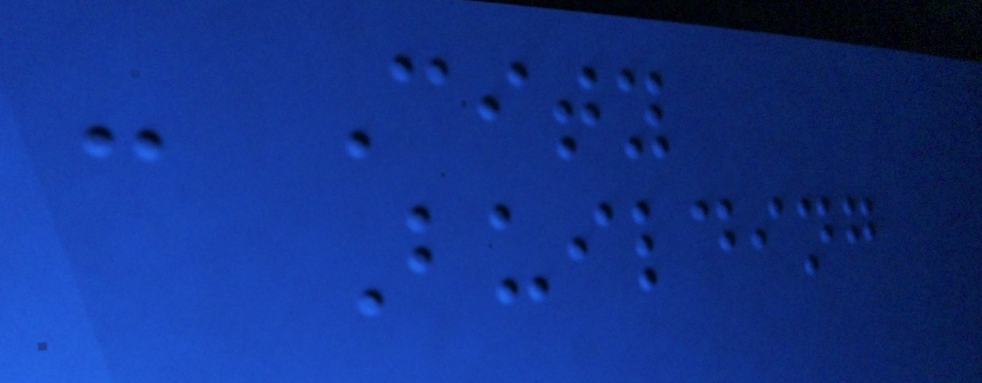- City
Building
